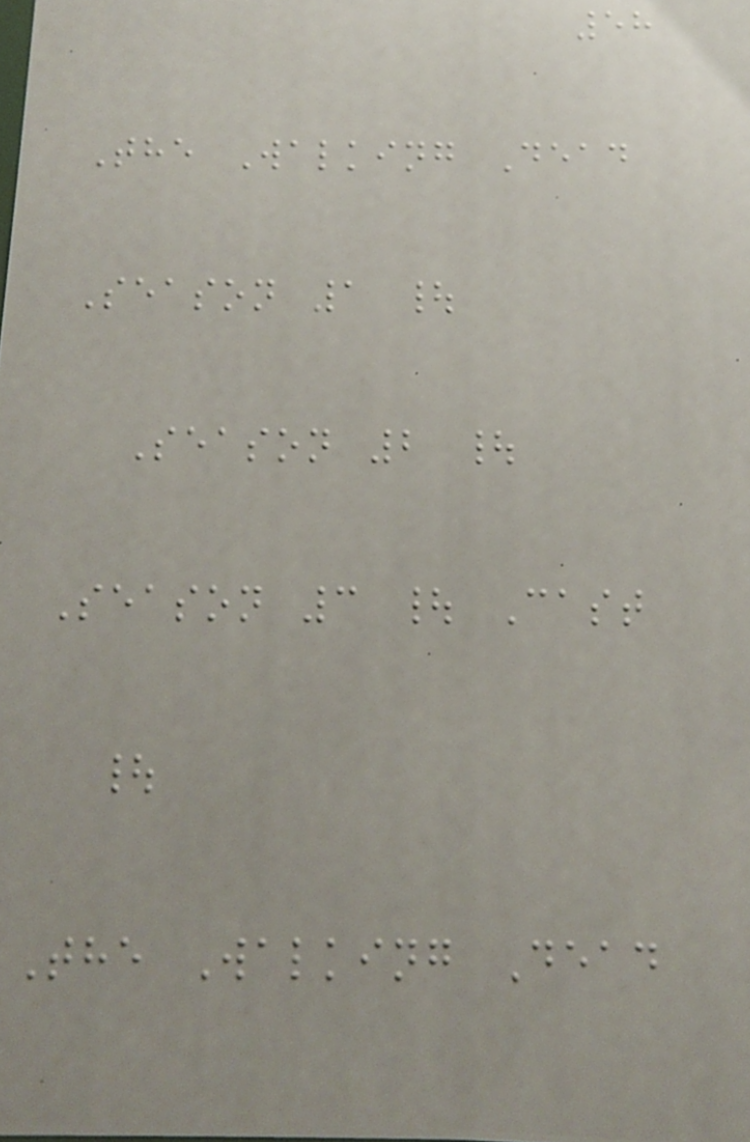58
The Walking Dead
Season 1 |
Season 2 |
Season 3 | Cast
|
The Walking Dead
